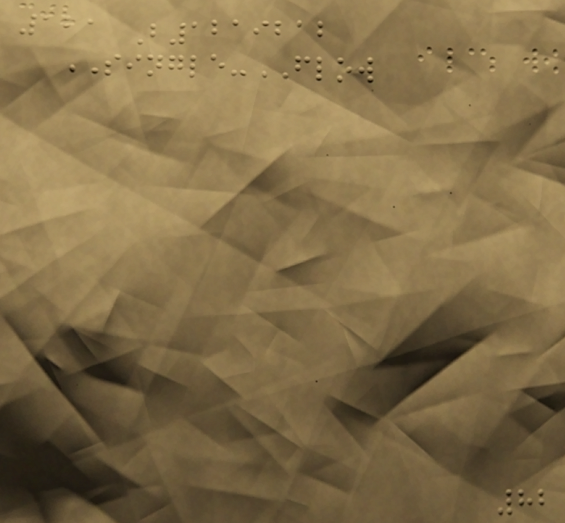121 B1219212
SINGLE-FLOW
82
